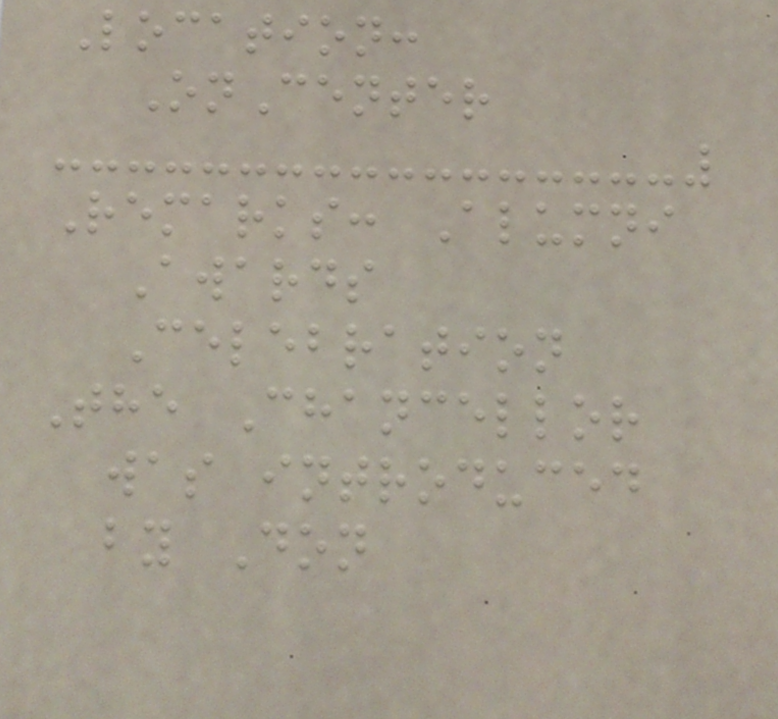Location:
OnCenter
Remarks: Alumni
Awards
Celebration
The Chancellor
was introduced
by Don
